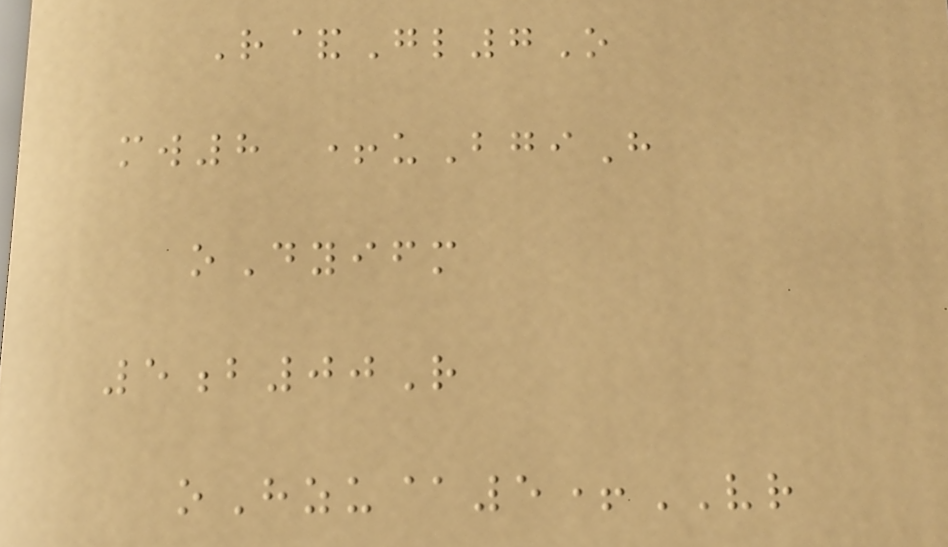R&Gl7O
mw8 +uBgiH
oDyifm
5b00R
oHzu@5+VR
